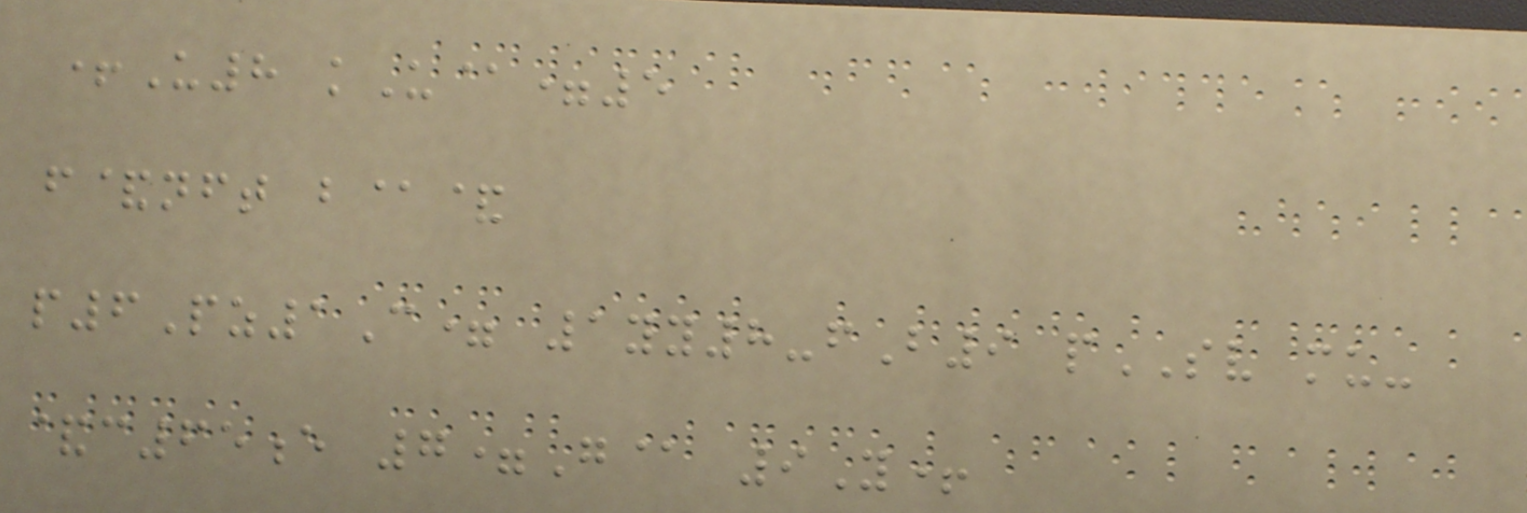+U8 kU@=5
f&nft b@&
p6Pz1C= 1yy8-fB9 pSV mu-
&c65e 7=G@ 9Y+
